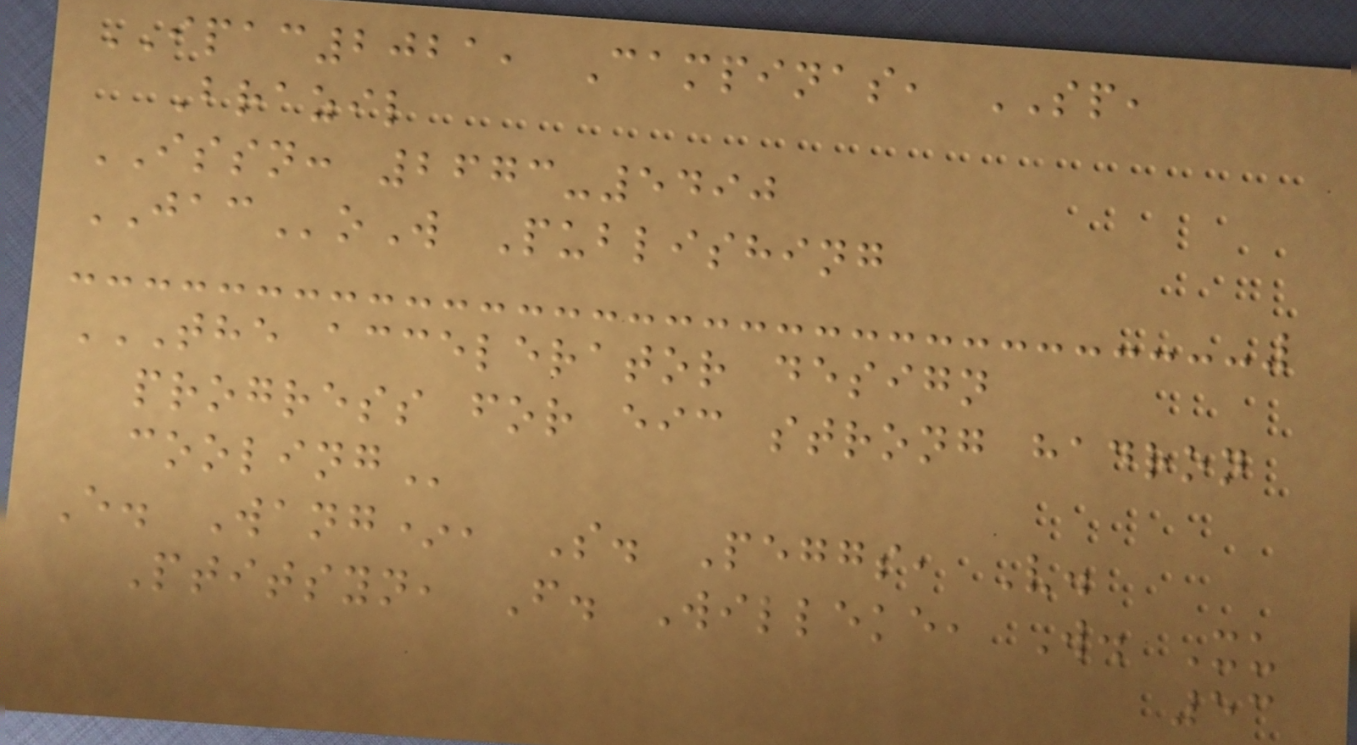IPAC2021, Campinas, SP,
Brazil
ISSN: 2673-5490
JACoW Publishing
THE ACCELERATOR DESIGN
PROGRESS FOR EIC STRONG HADRON
COOLING
E. Wang*, S. Peggs, V.
Ptitsyn, F. Willeke, W. Xu
53
